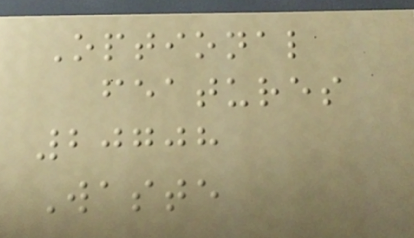Optional
features
20708
Waste
